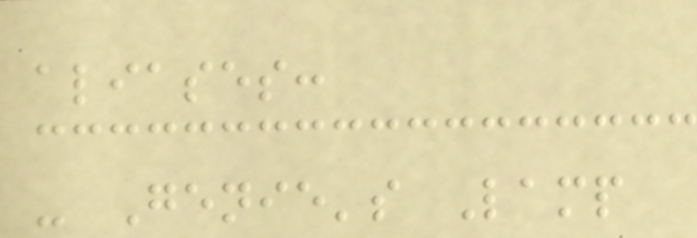aliases:
- Genie's Lamp
